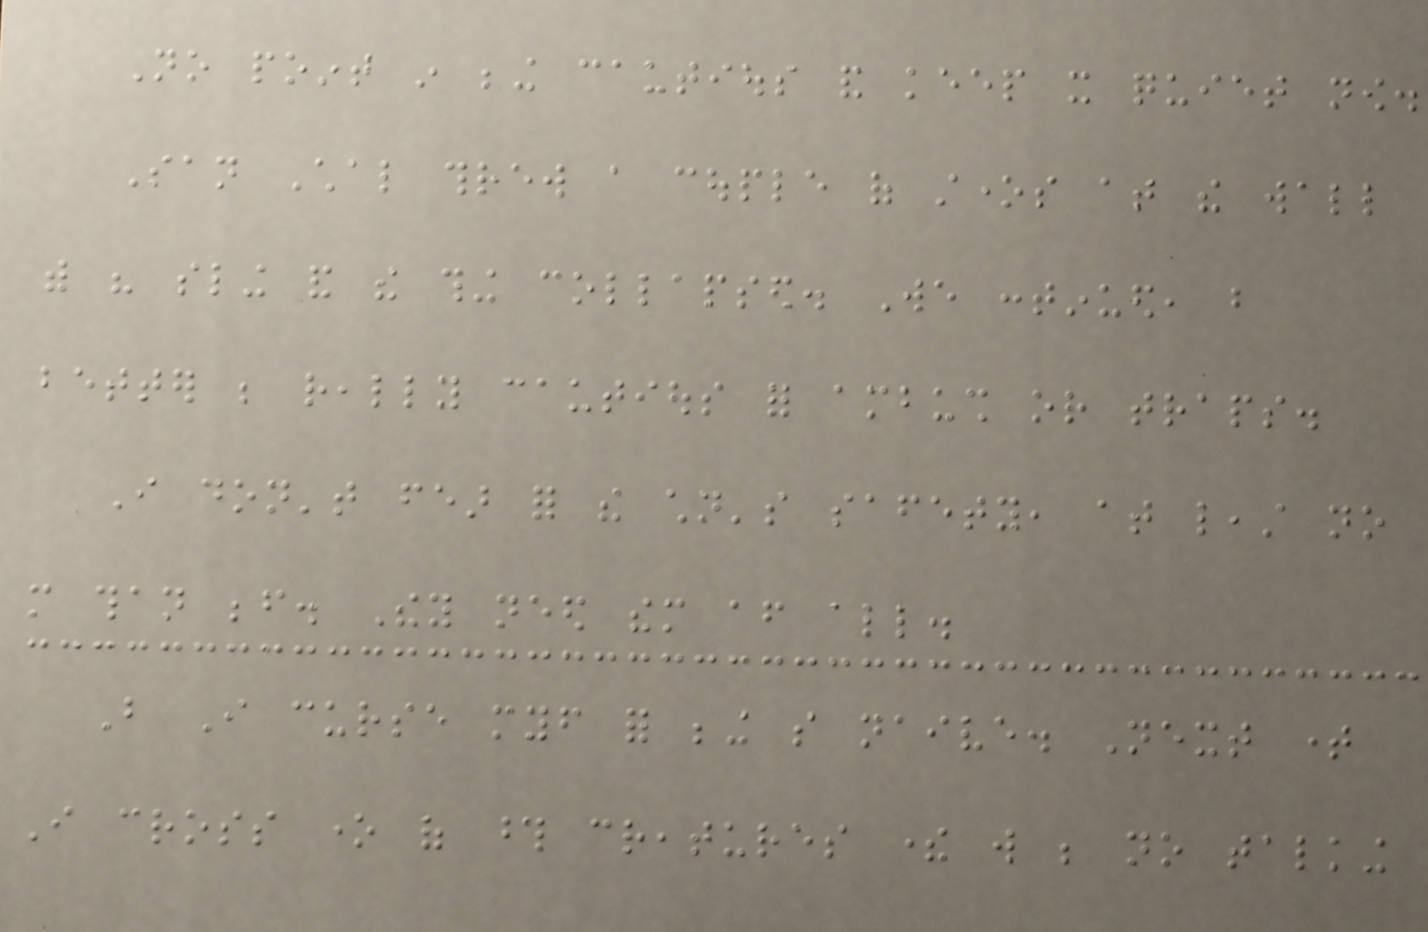No point in being cautious and keep it quiet now.
San Chal threw a couple of stones at the wall
with his sling and the thing collapsed. We continued, but
better be really cautious for ambush or traps.
I don't fear for the children's safety, at least no
more than before. They need them after all.
But I curse myself for being so naive. Next time
I cross one of those creatures there will be no talking
